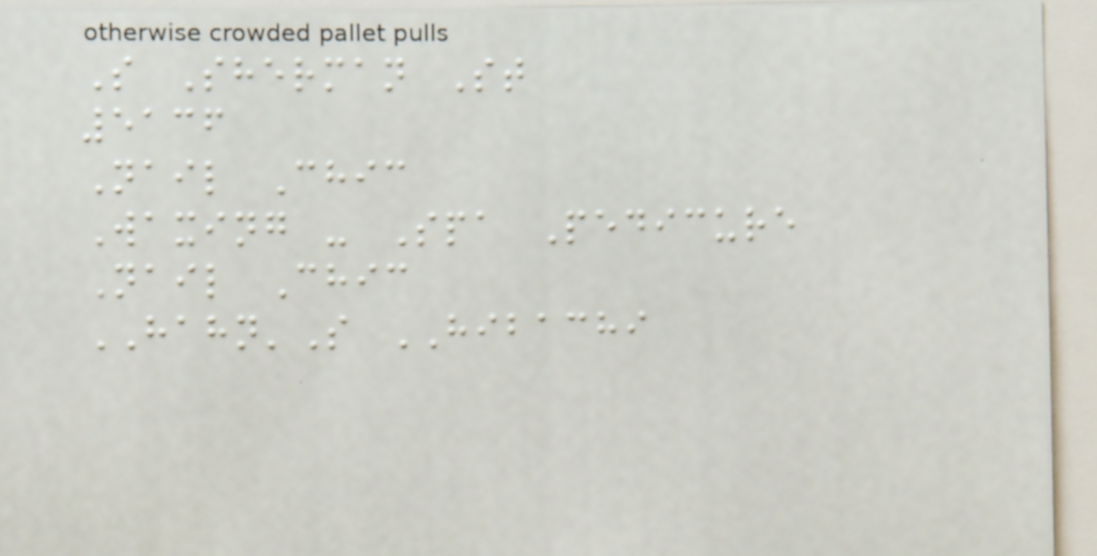S Sherman St
5136
Nail Chic
Waxing - Spa Pedicure
Nail Chic
HAHN'S HIBACHI
